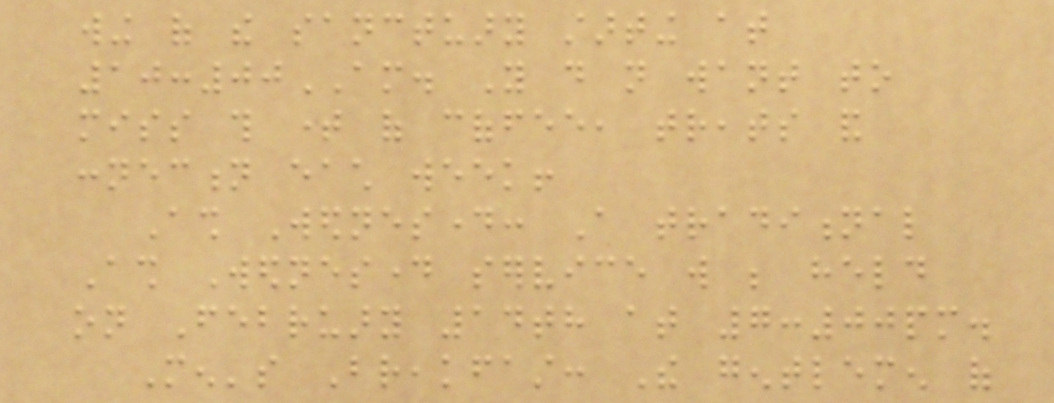wing of the sanctuary starting at
10:00AM. You do not want to
miss this time of coffee, treats and
connection each week!
Ash Wednesday: A traditional
Ash Wednesday service will be held
on February 14th at 7:00pm.
Men's Breakfast: The gentlemen of
